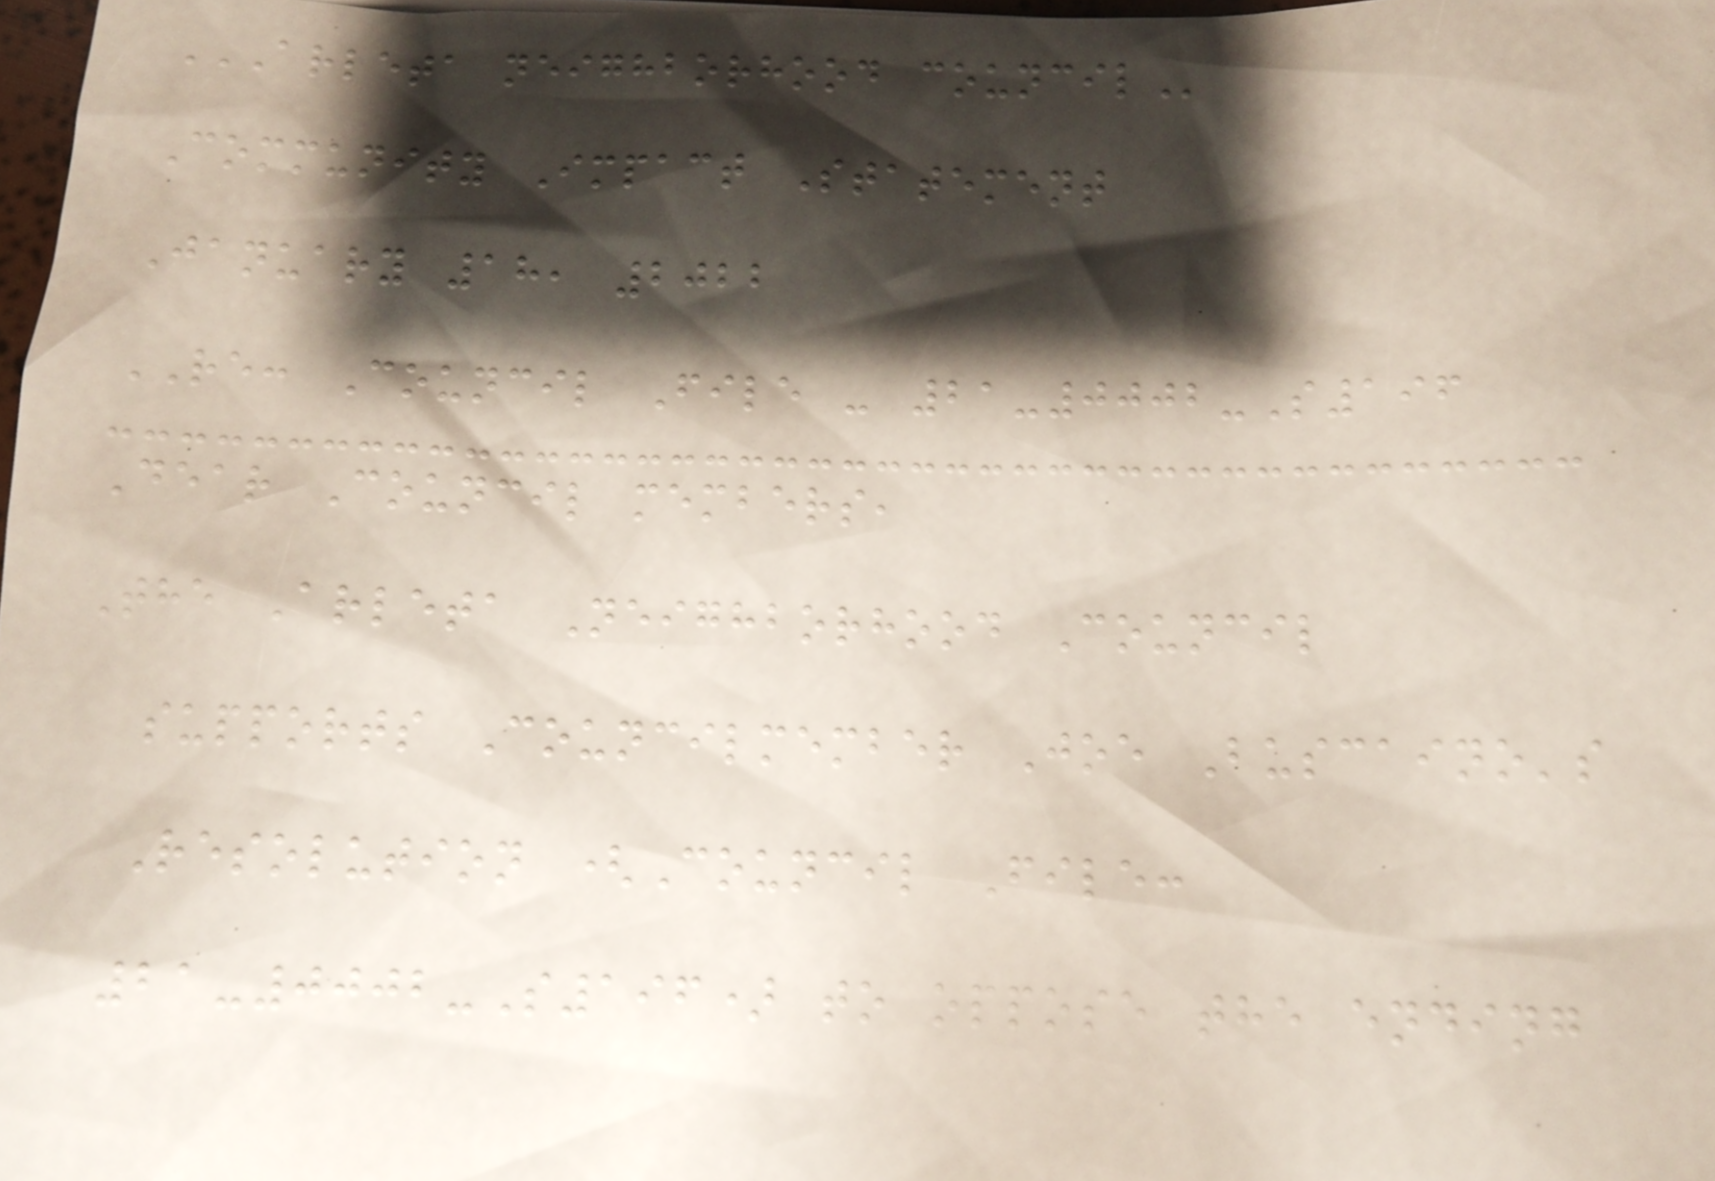ARLETA NEIGHBORHOOD COUNCIL
Community Impact Statement
January 18, 2022
RE: Council File - 21-0002-S196
Dear Council members,
The Arleta Neighborhood Council
supports Councilmember Joe Buscaino's
Resolution (Council File:
21-0002-S196) to oppose the ending
